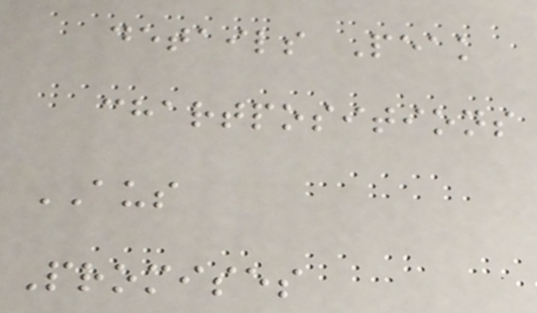details Peak
chartpositions
AUS
Promises
